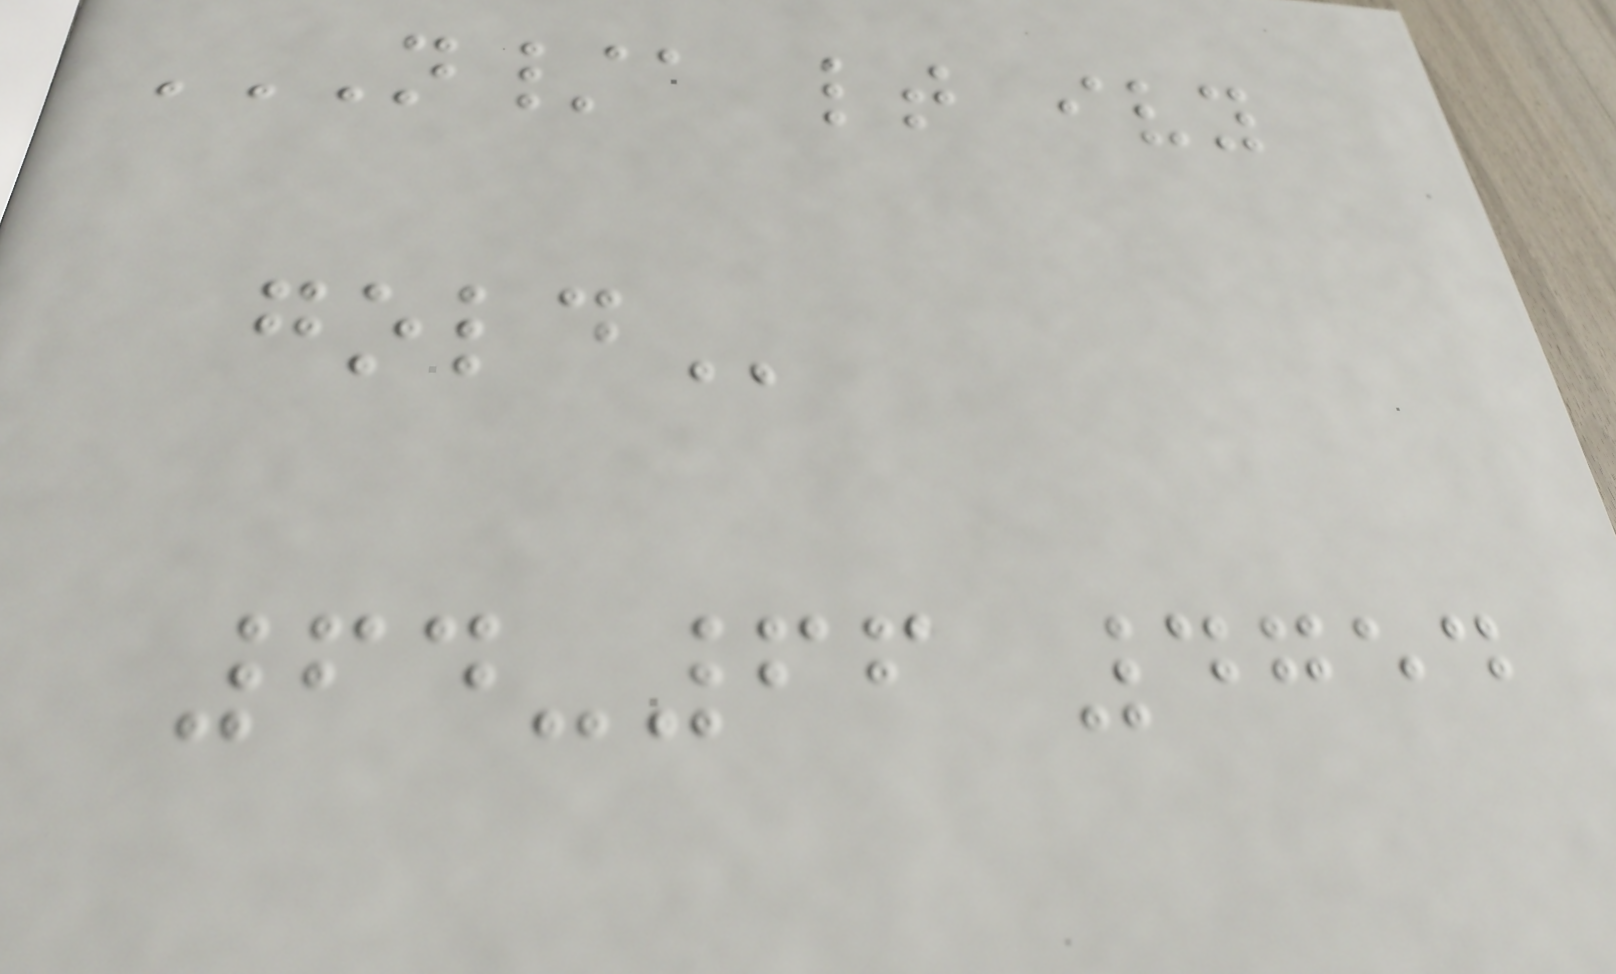N/A LT IVY
GOLD
64-66 4754
